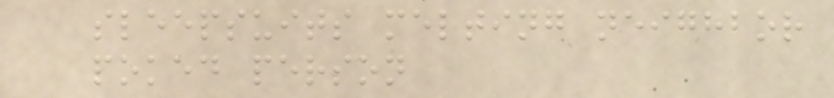sleepsuits melting neighbor
poked person
